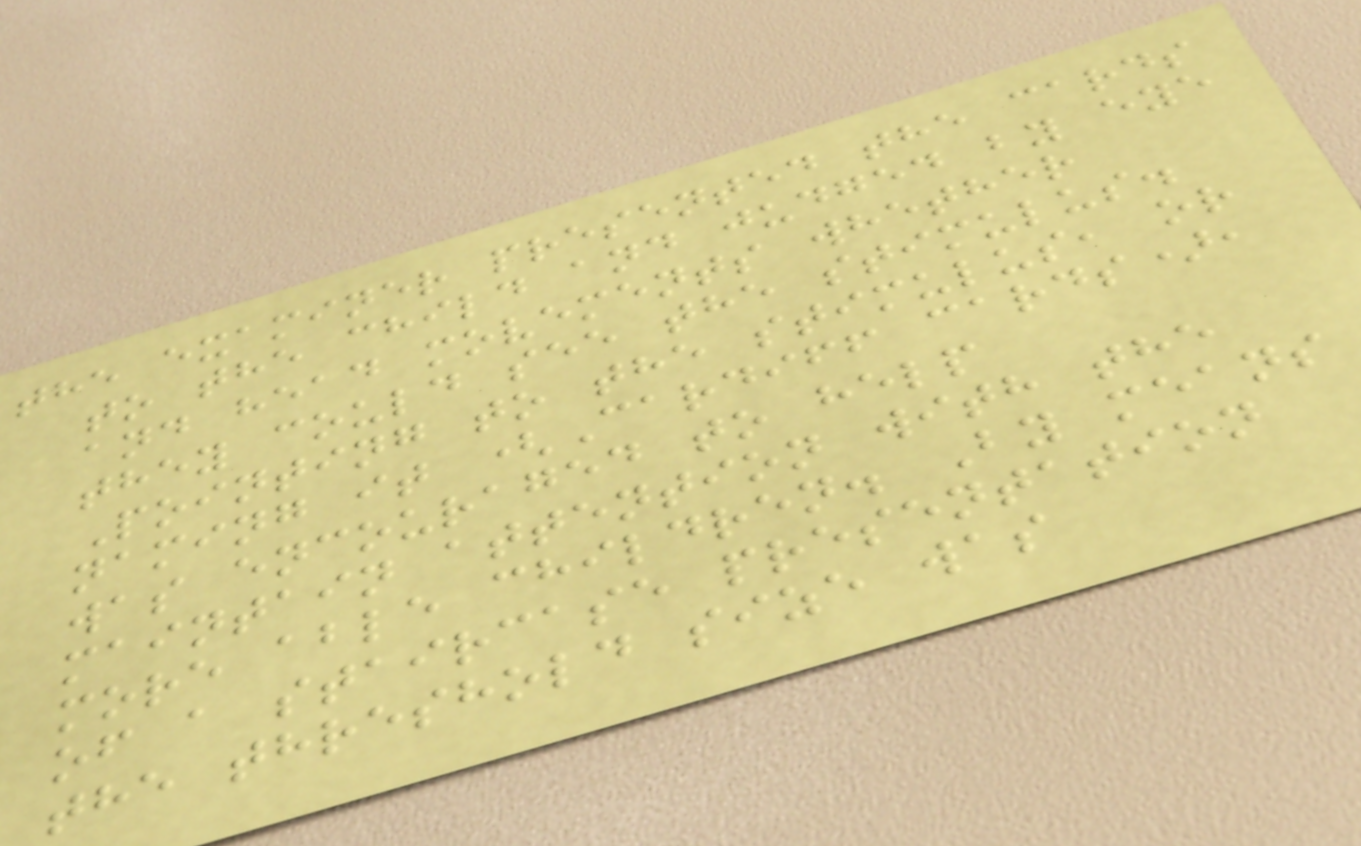the examiner presented the cards
to the child and judged by eye
and head movements whether
they could see the stimulus.
Pointing to the stimulus, or
naming it (Cardiff cards),
was encouraged to help
maintain attention with the
more able children. By means
of a staircase presentation
the threshold size was
